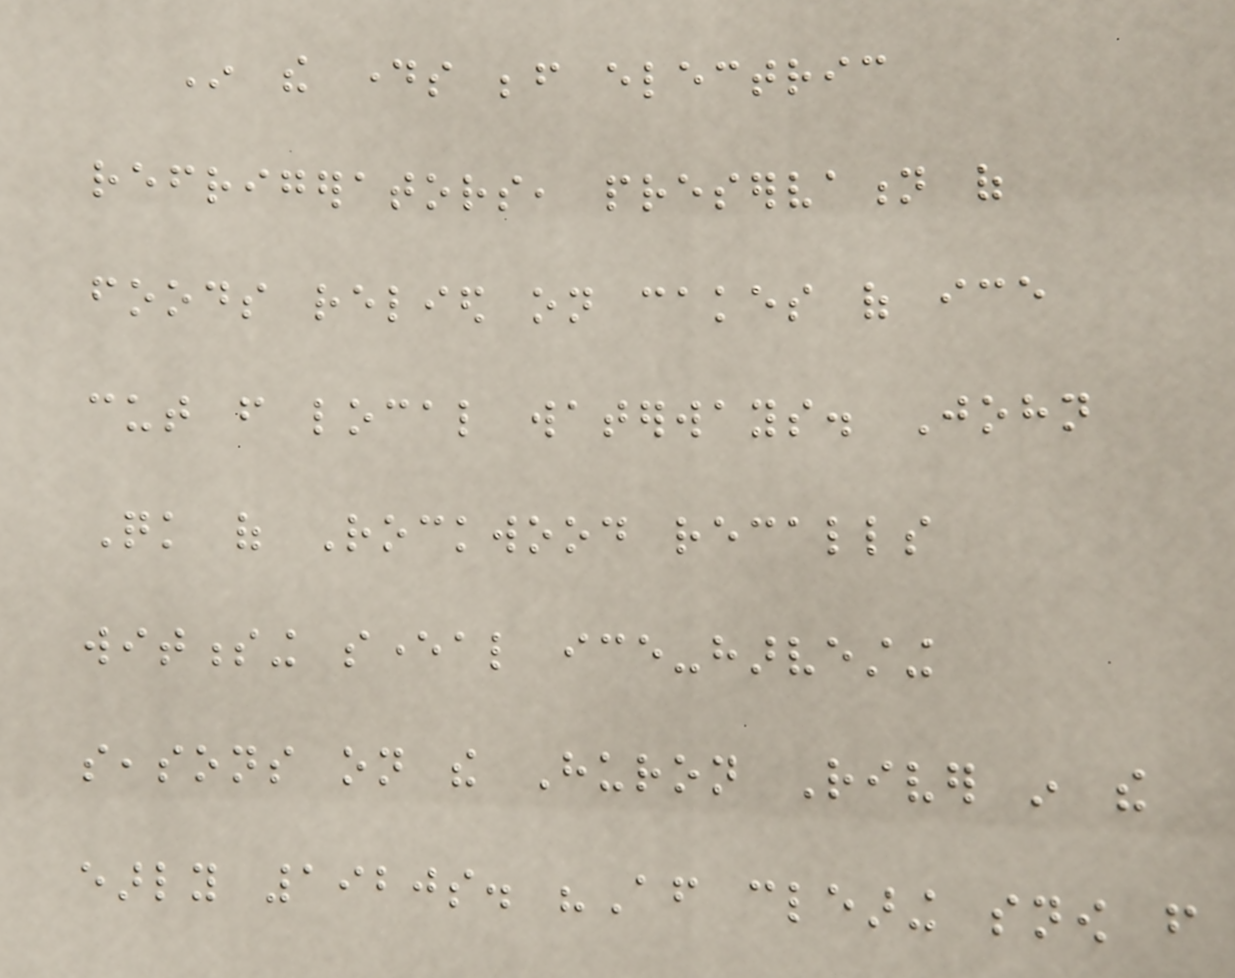In the days before electric
refrigerators, preservation of
foods relied on cakes of ice
cut from local waterways. John
Quick of Rockwood recalls
witnessing several ice-harvesting
seasons on the Huron River in the
early 1920s. "After clearing snow from
